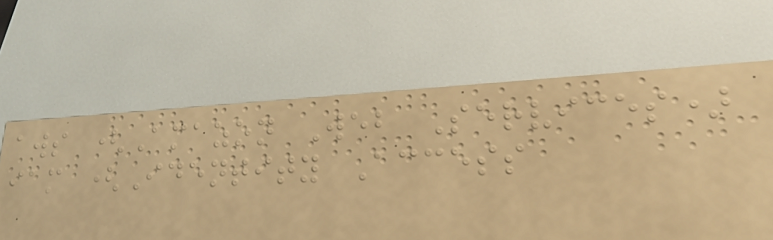aws (Amazon Web Services)
iam (Identity Access
